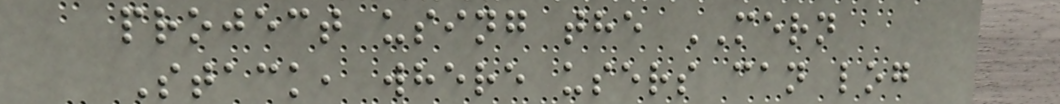project using the MERN
Stack, where users can log
